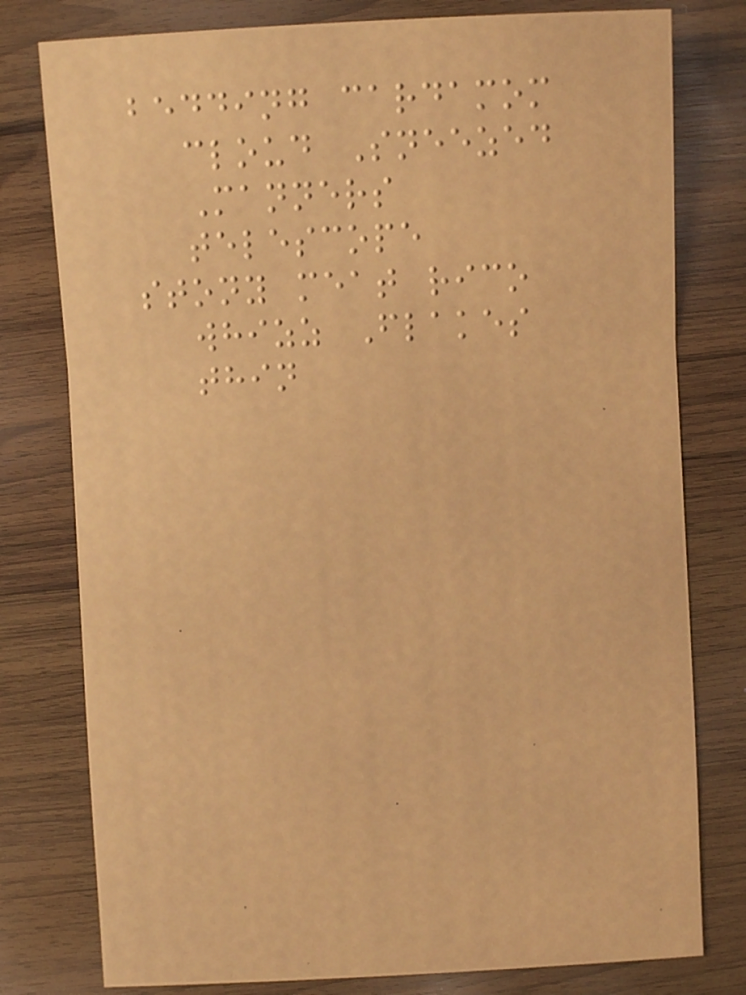bedding cardamom
cloud Sneezed
Manners
telescope
stony meat rico
whizz Flakes
thin
